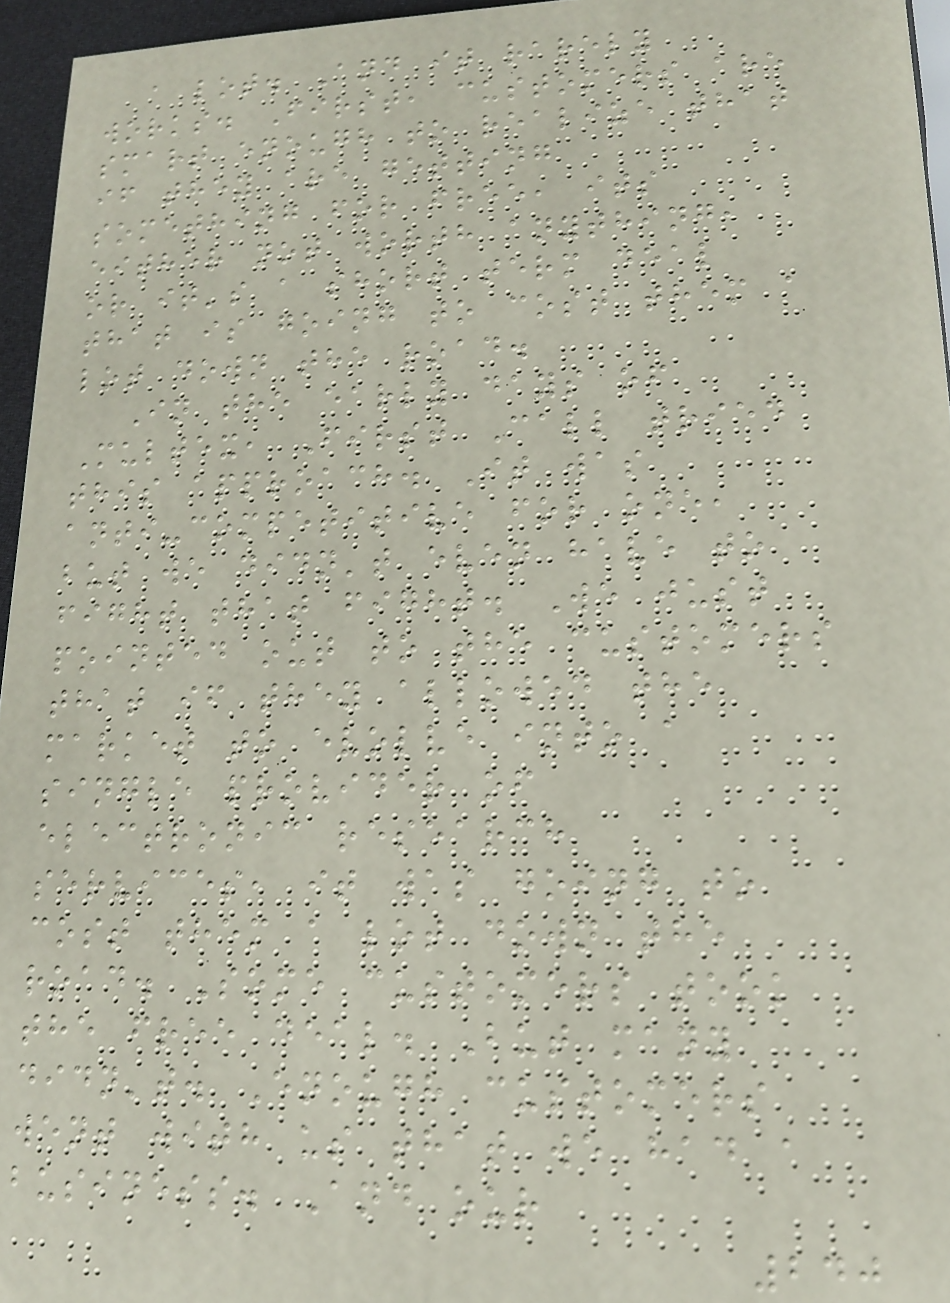a lot. And it rarely
works. First, customers are
smart enough to realize that
if they are getting
something for free, its
either not worth anything,
or it's a short term deal
that is going to cost them a
lot down the road.
In the early days of
Multex, First Call tried
this approach. It was
anti-competitive for one,
but we didn't even have to
fight that fight. We just
pointed out to the customers
that if they allowed the
market to evolve into a
single provider of
electronic research
services, it was going to
cost them a lot down the
road. Some customers took
the free deal. But many
didn't. Enough customers
went with us that we had a
business. And our
240
